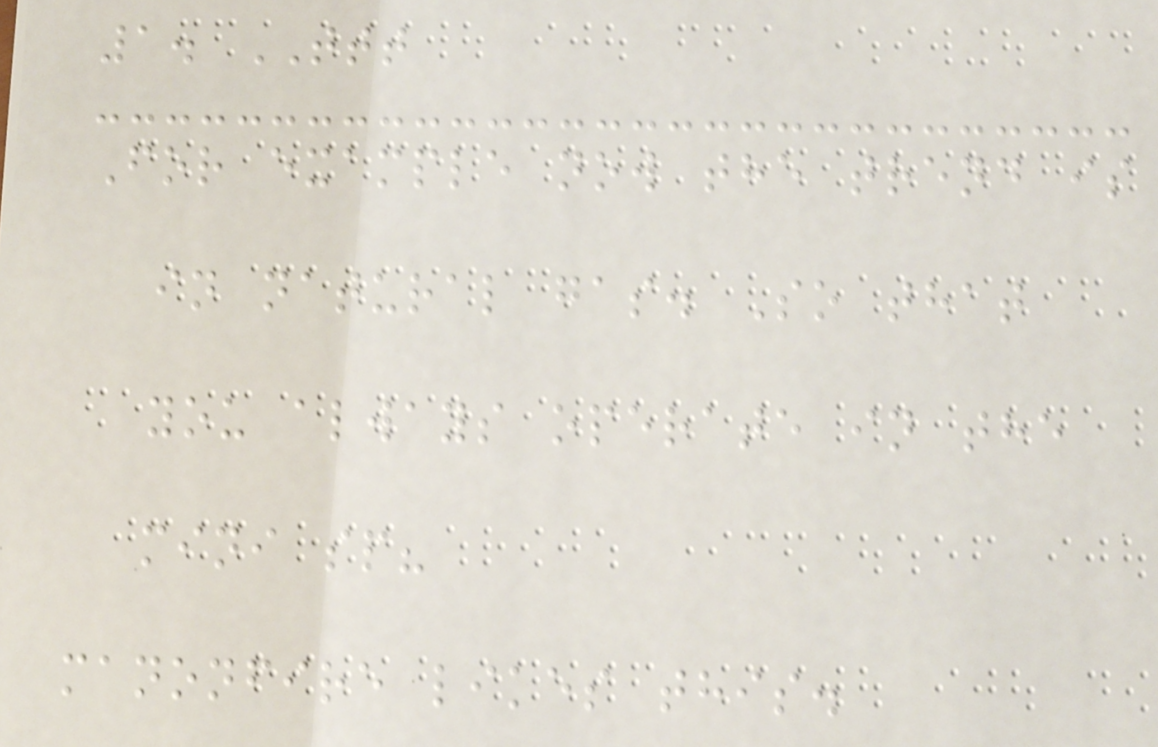1. TTT
For example now the trend is
in natural gas. So that
you always operate in the
mini sp?
manonfire likes this.
